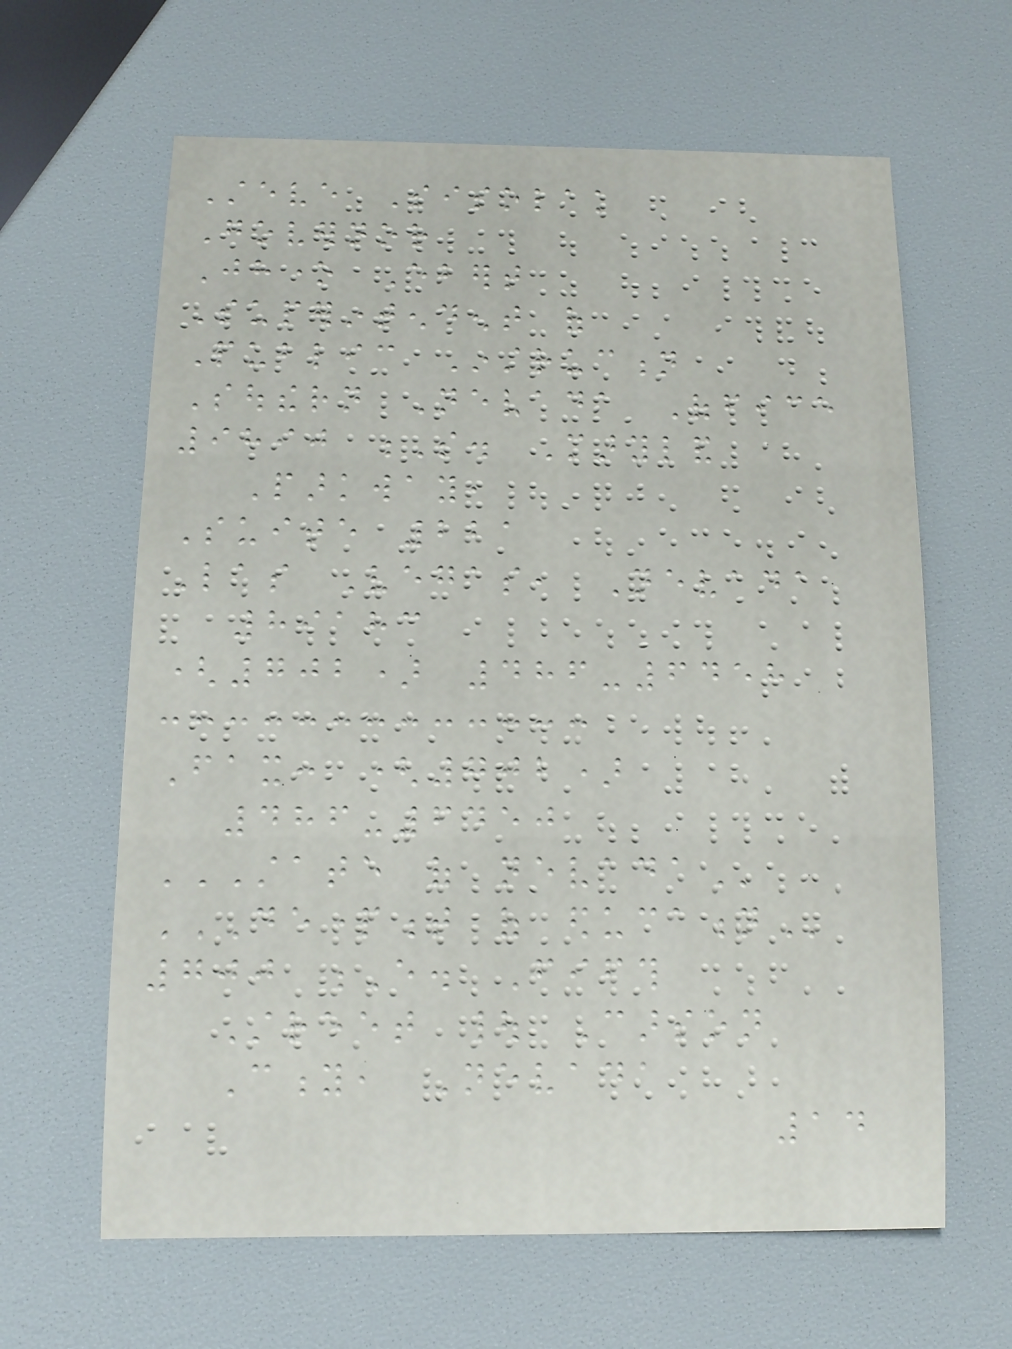Steve Sisolak
Governor
Jhone Ebert
Superintendent of
Public Instruction
Southern Nevada Office
9890 S. Maryland
Parkway,
Suite 221
Las Vegas, Nevada
89183
(702) 486-6458
Fax: (702)
486-6450
STATE OF NEVADA
DEPARTMENT OF EDUCATION
700 E. Fifth
Street | Carson
City, Nevada
14
